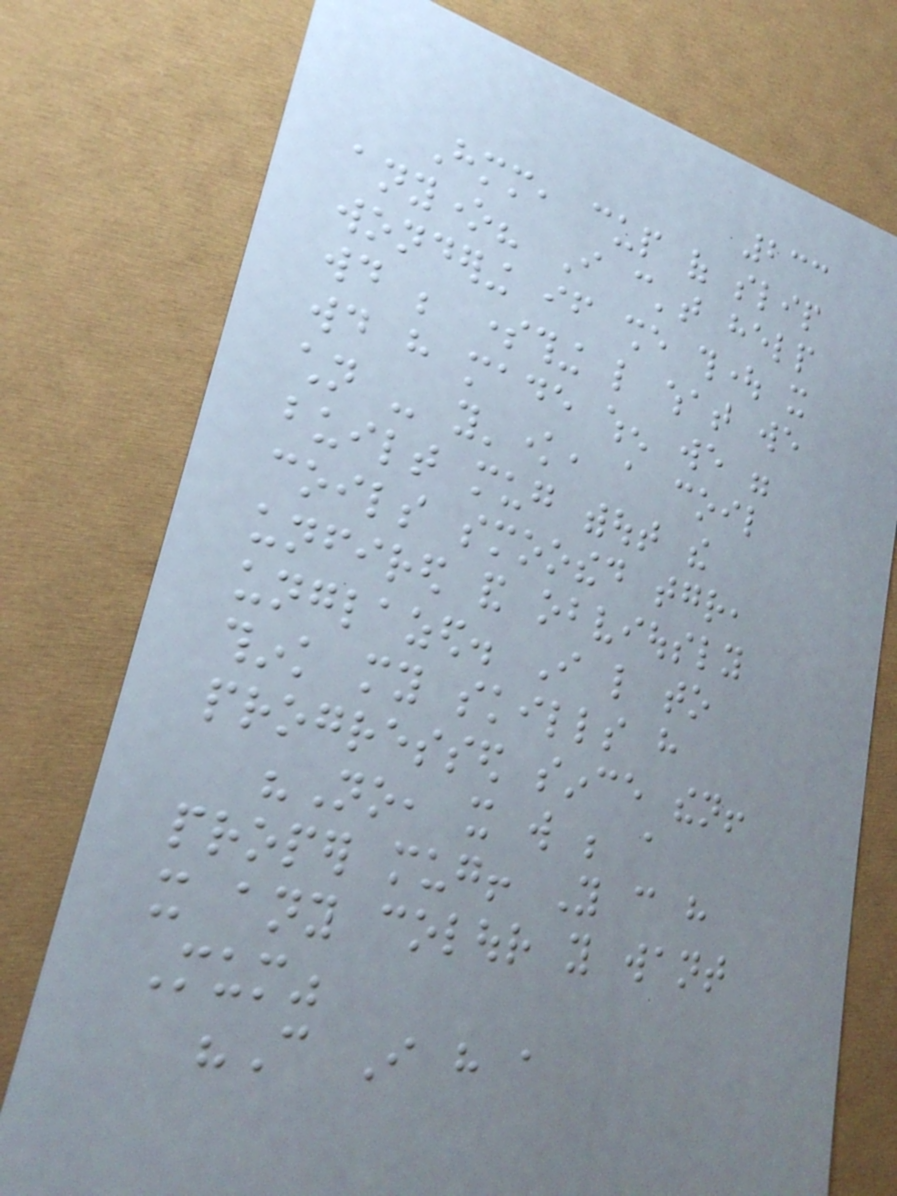233
Hmm, cup of slip
anyone? I can't help
wondering if she thought it
would be something like what we
would have made when we were
children - y'know, a coil
built mug without the
coils smoothed together,
unfired and obviously
unglazed. I like to
think my skills have
progressed since then!
"No, it will be a
proper mug! You can have
it any colour you want
Mum"
"Can I have a
